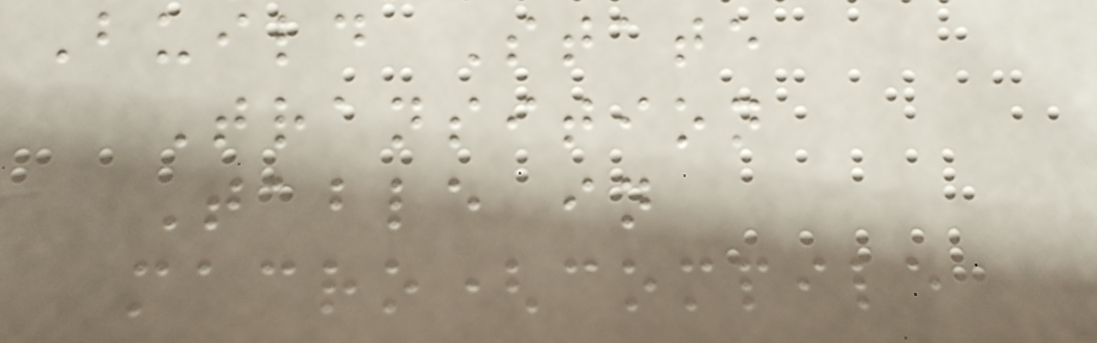Build State
Transition
Table in
macro(compile
